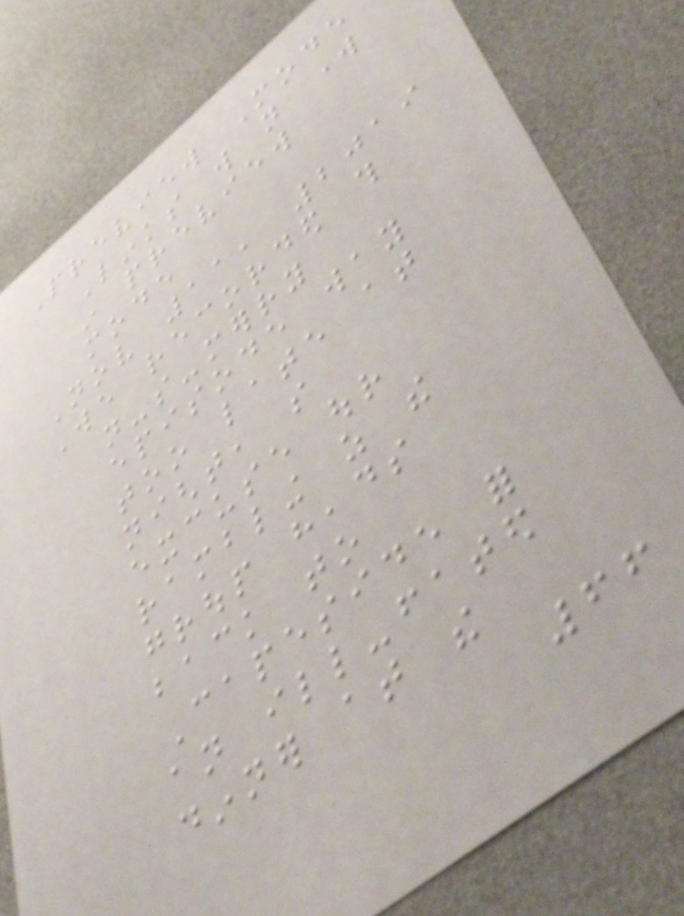Preview Mode
Links will not work
in preview
mode
Nov 11, 2019
We recorded this
not-so-merry
episode way
too late at
night, so
excuse our
rambling as the
group heads
back to
Capeside for
an ill-fated
dinner at the
66
